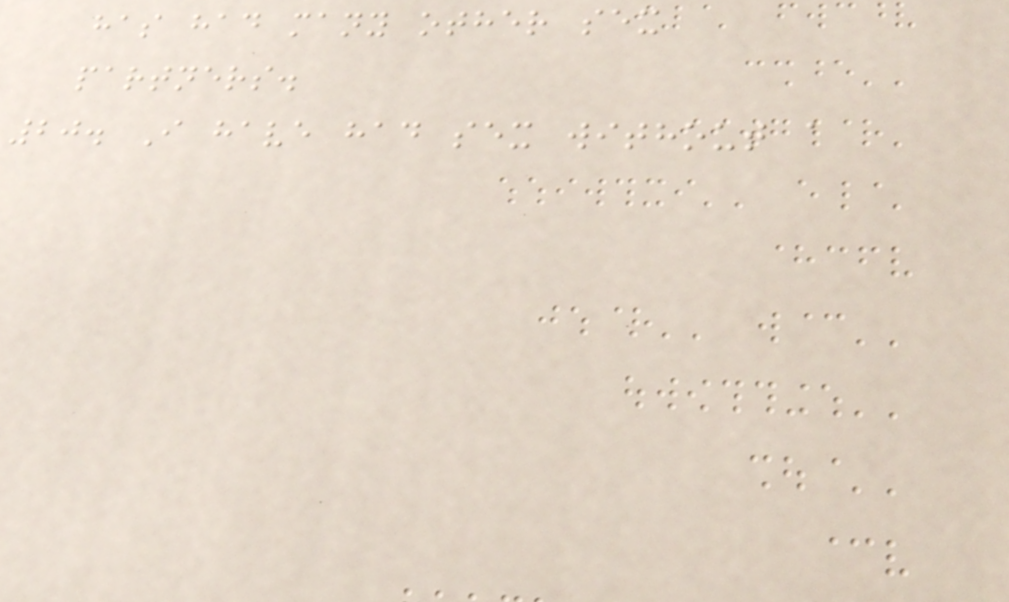has had many other sex
partners.
20. I have had sex without a
